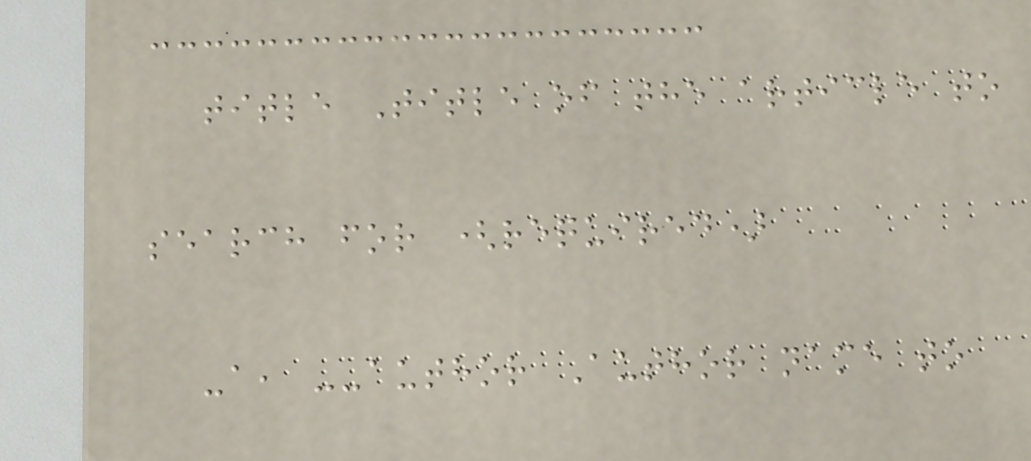title Title of the article to
search for (required)
-a, --author Author name to
